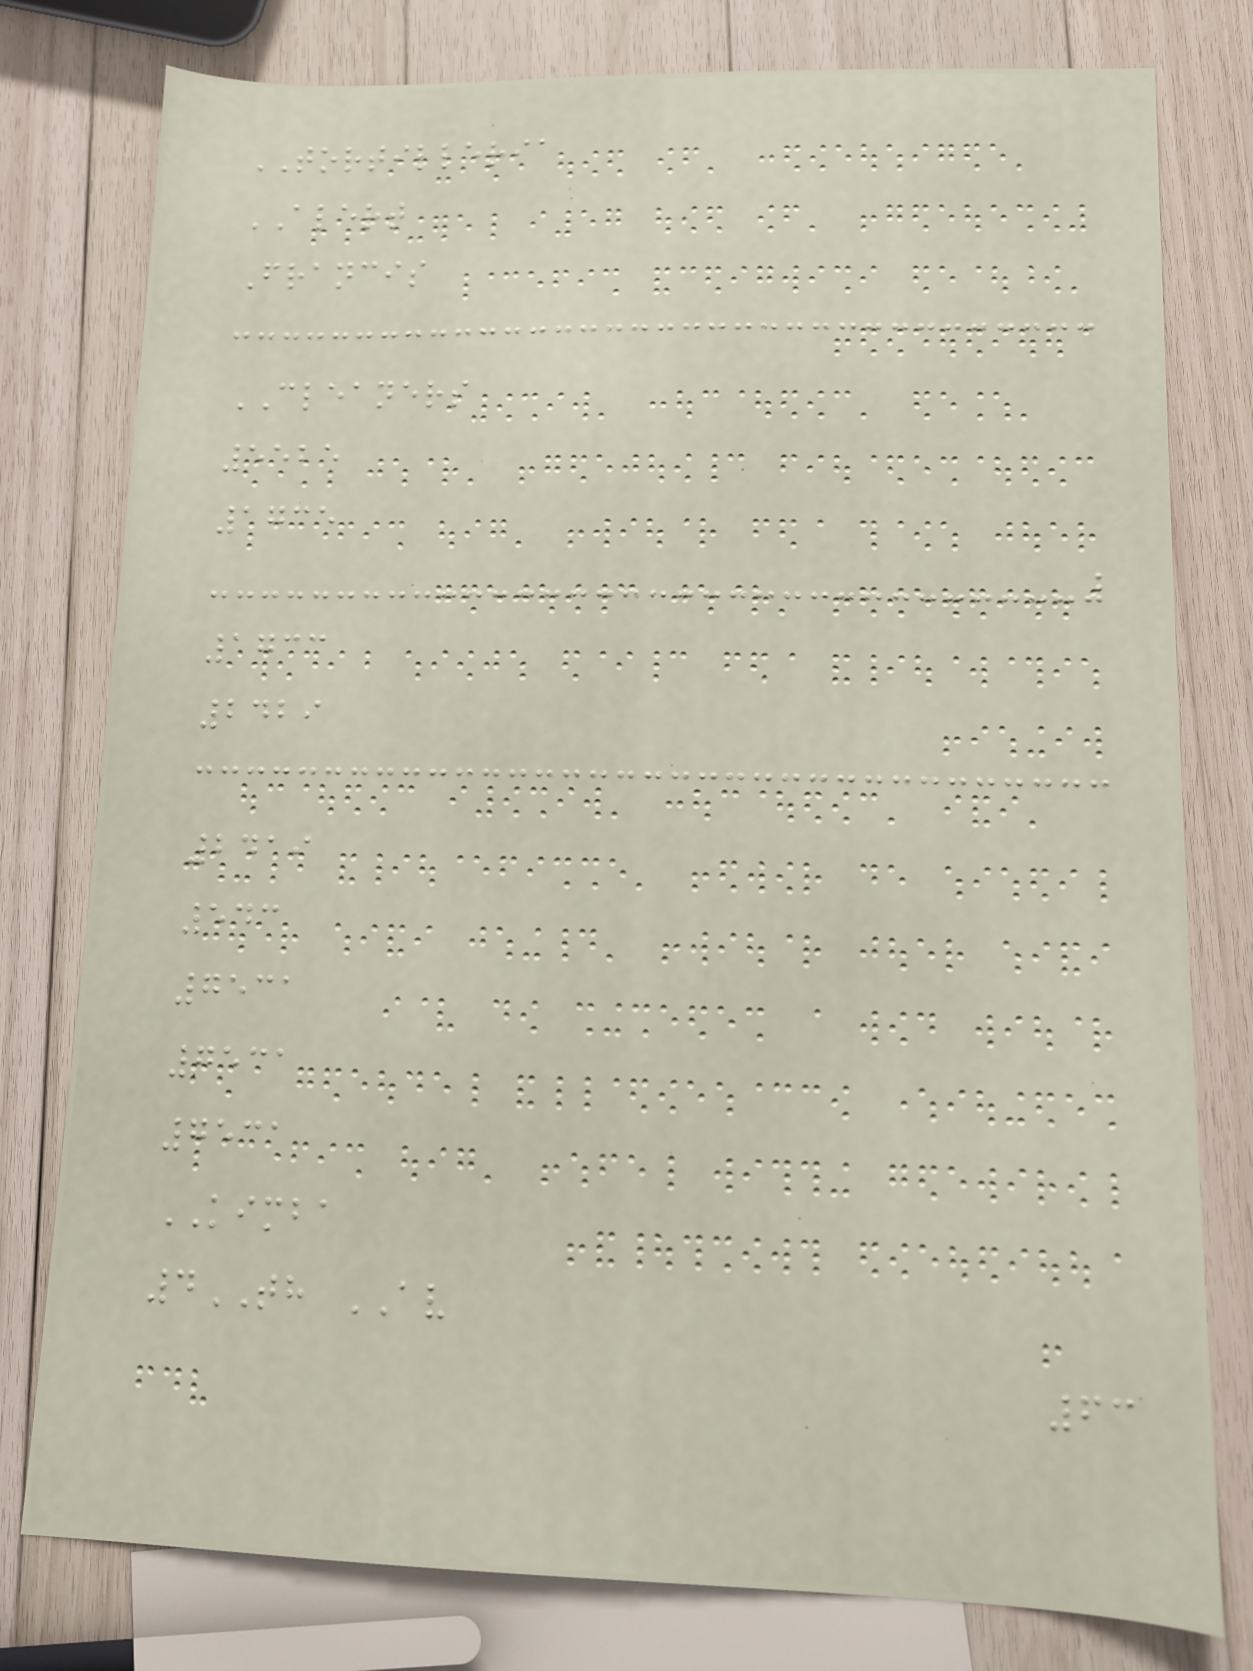TORTILLERIA
ALERT
Francis
CLEANERS
5525
1735
1733
2429
2419
543
7531
7531
7531
KIMBA
4TH AV
63
